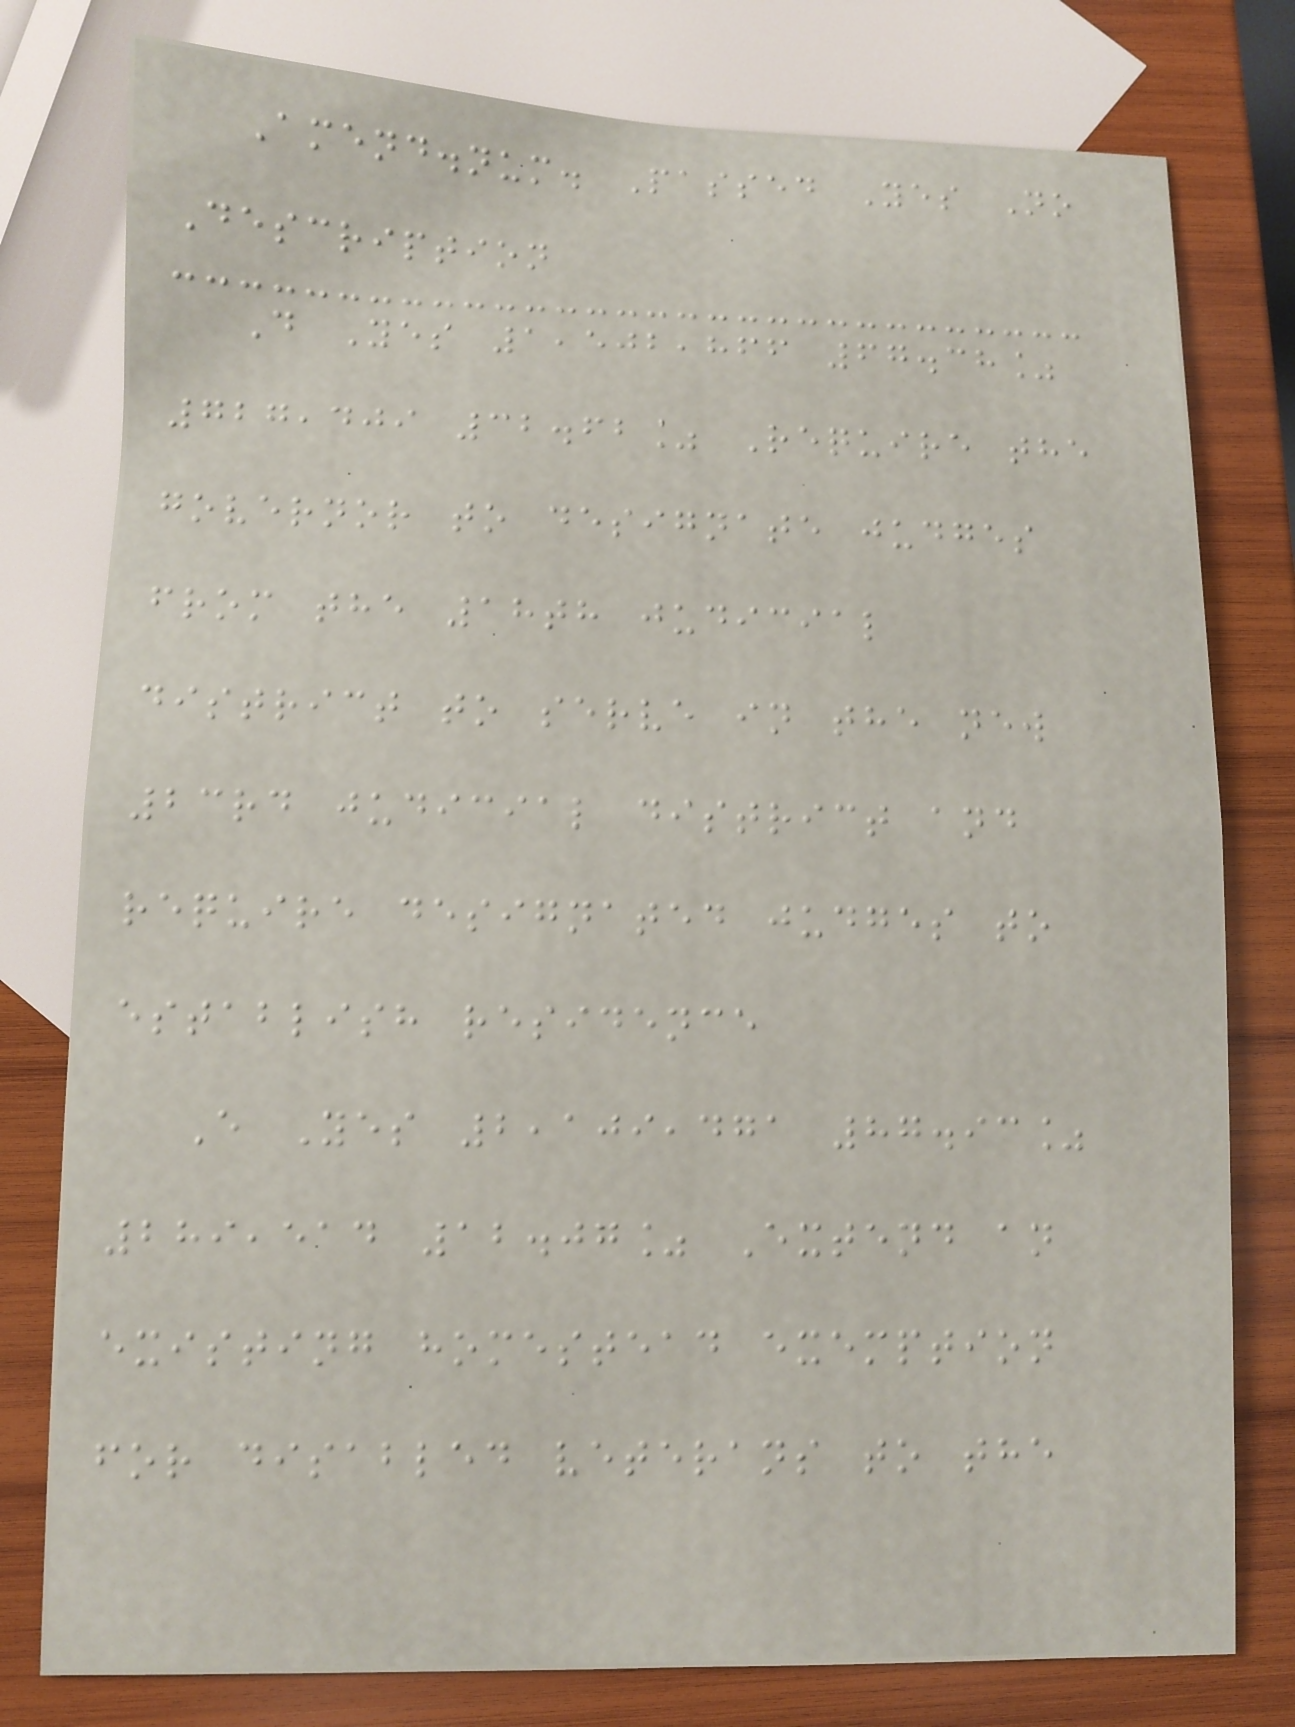Amend.num. Passed Yes No
Description
D Yes 1,502,866 67.38%
727,409 32.62% Require the
governor to designate judges
from the 18th judicial
district to serve in the new
23rd judicial district and
require designated judges to
establish residence
E Yes 2,109,471 87.93%
289,514 12.07% Extend an
existing homestead exemption
for disabled veterans to the
